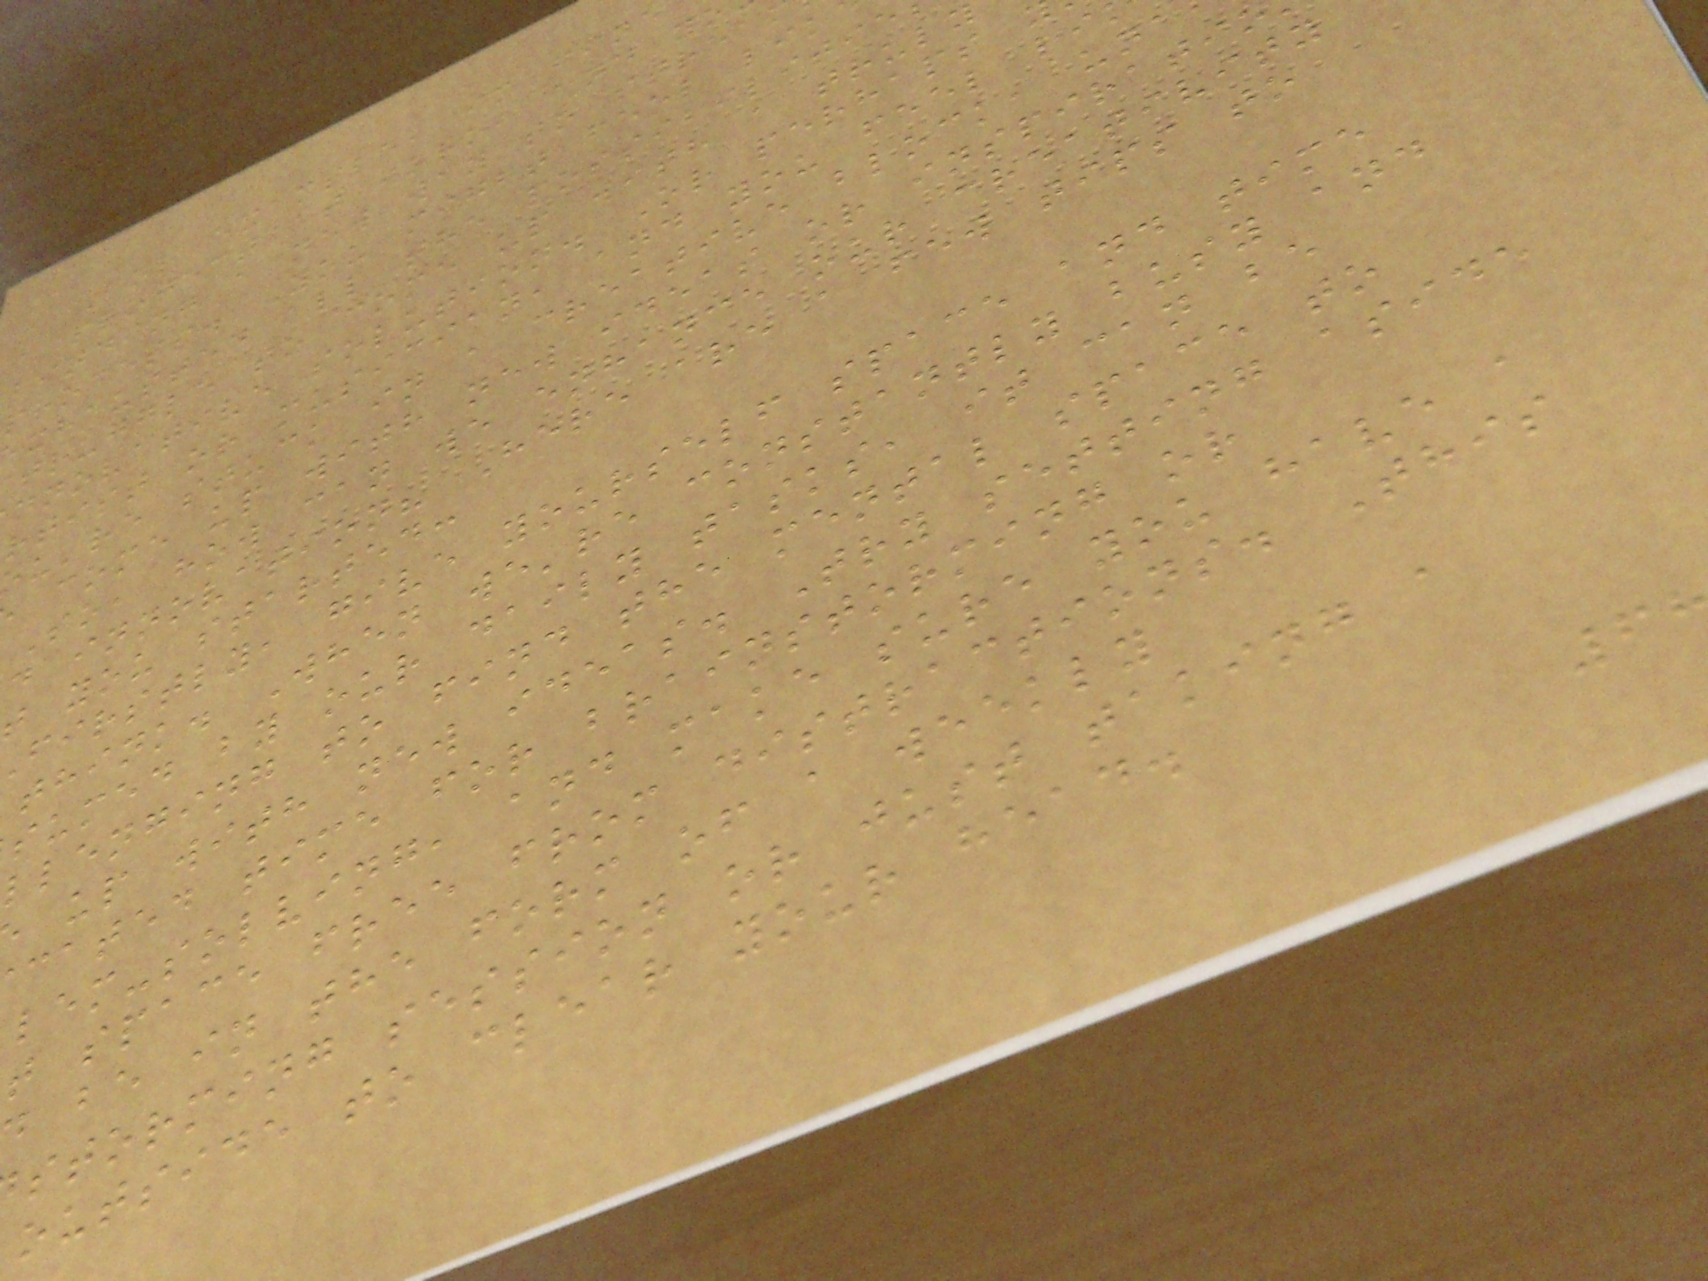For example, imagine
a project at work, and yo
finding a new way to strea
process. You might feel lik
xhausted all the possibilitie
truggle to come up with a truly
nnovative solution. Or perhaps
rtist or musician, and you feel li
u're stuck in a creative block, una
come up with new ideas or inspiratio
So, how can we enhance our creativity
d innovation? Here are a few tips to
t you started:
firstly, give yourself space and time
think. When we're constantly busy and
sumed by our daily tasks, it can be
llenging to find the mental space to
up with new ideas. Try setting aside
cated time for brainstorming or
lem-solving, and make sure you have a
t space free from distractions. This
be in the form of a weekly
storming session or just taking a
outside to clear your head.
